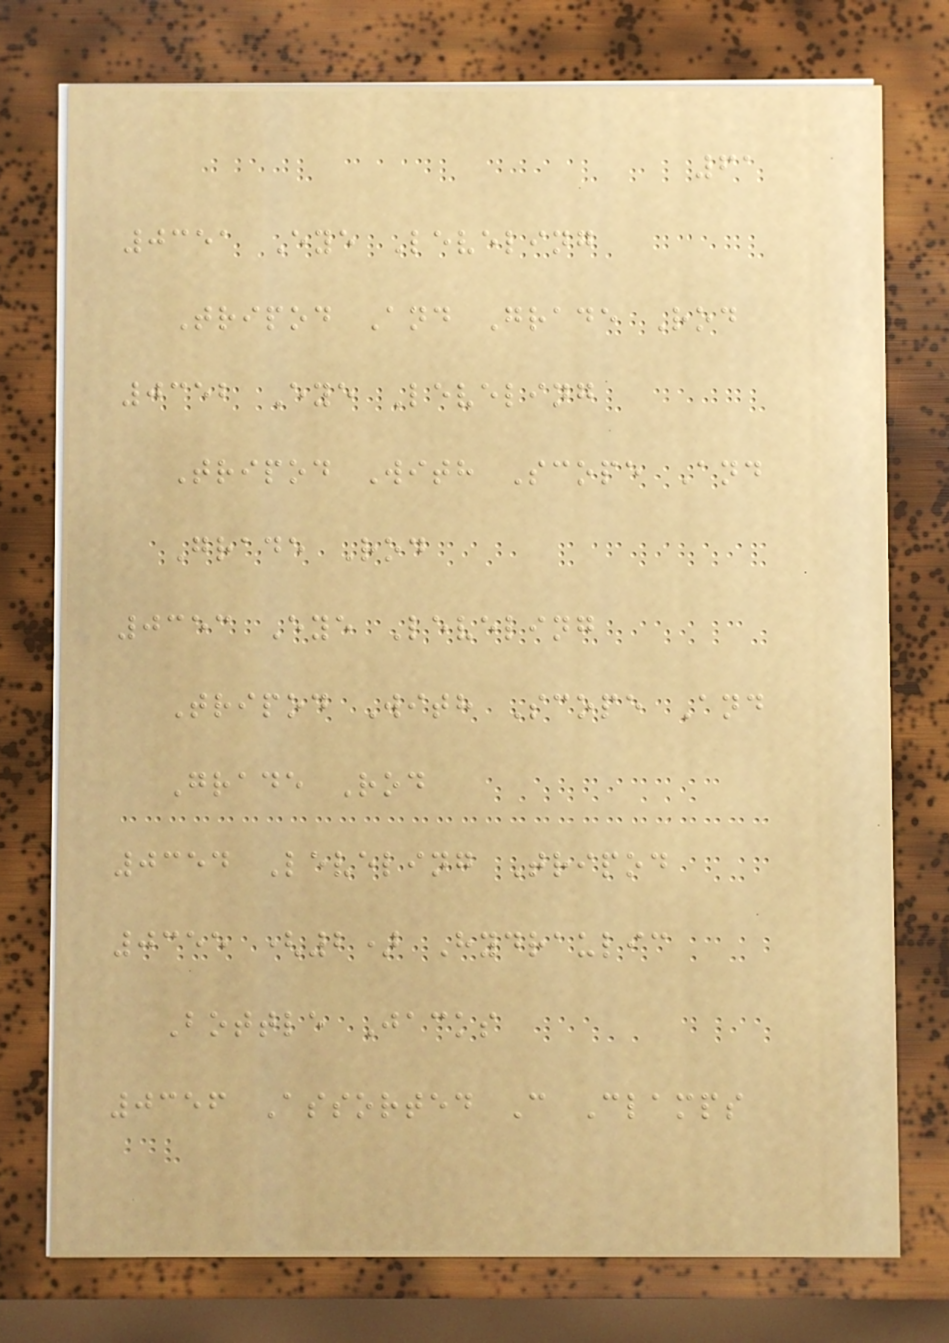61
0351 Eye Leveling
Tripod And Grade Rod
0352 Eye Leveling
Tripod With Scope And
Grade Rod
0353 Eye Leveling
Tripod With Scope And
Grade Rod
0354 Leveling Tripod
0355 (2) Hydraulic
Bottle Jacks
0356 Assorted C Clamps
